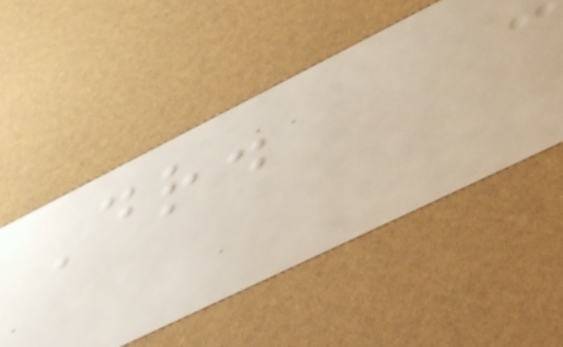Dr.
